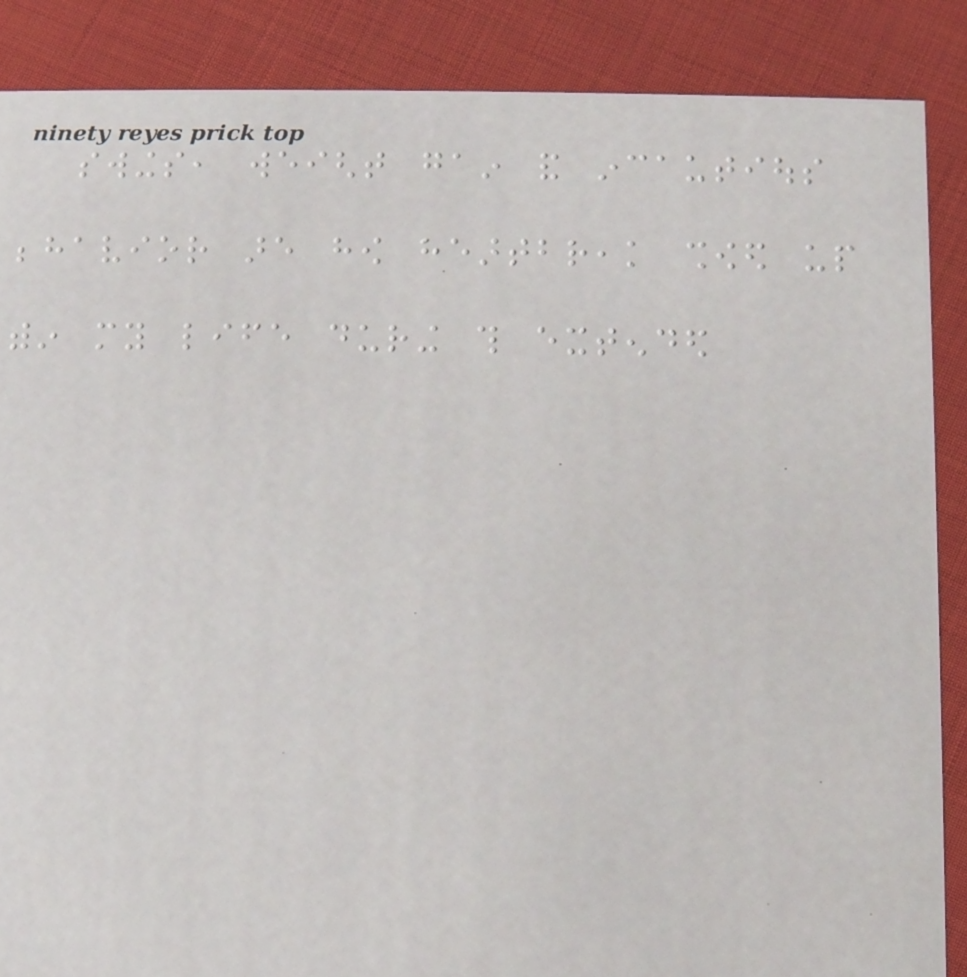swings, weight gain and incautious
behavior are how heartbreak showed up
within my life during this extended
